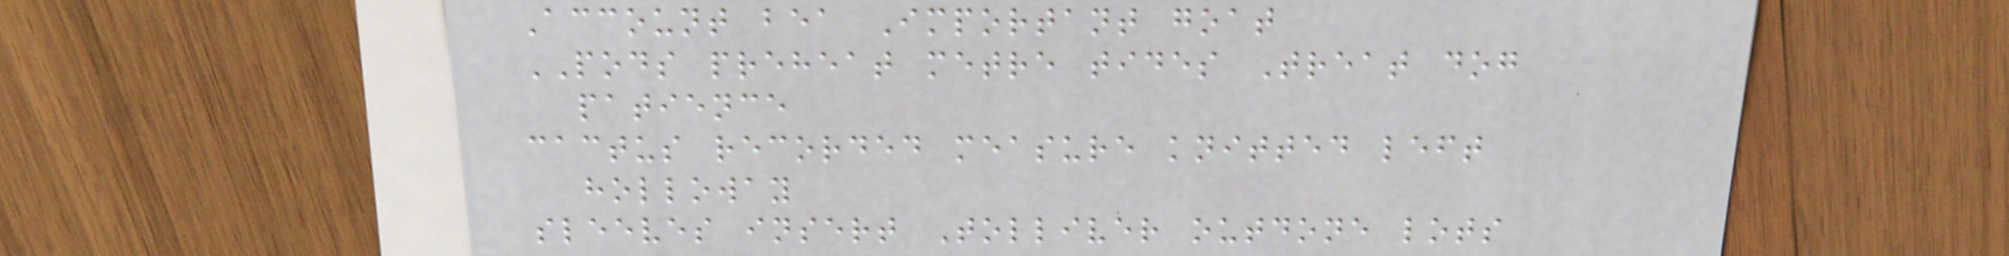Account bea Important goat
PODS preheat metre tides Treat dog
patience
cactus recorded measure knitted left
holloway
sleeves insert Tolliver outdone lots
